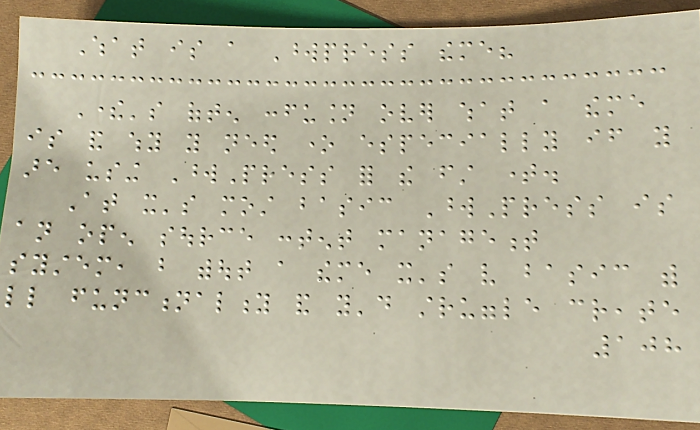What is a Wordpress theme?
There's often confusion over what a theme
is and why you need one especially if you
are using WordPress for the first time.
At it's most basic WordPress is
an open source content management
system, but without a theme it's very basic with
little functionality and you'd struggle create
108
